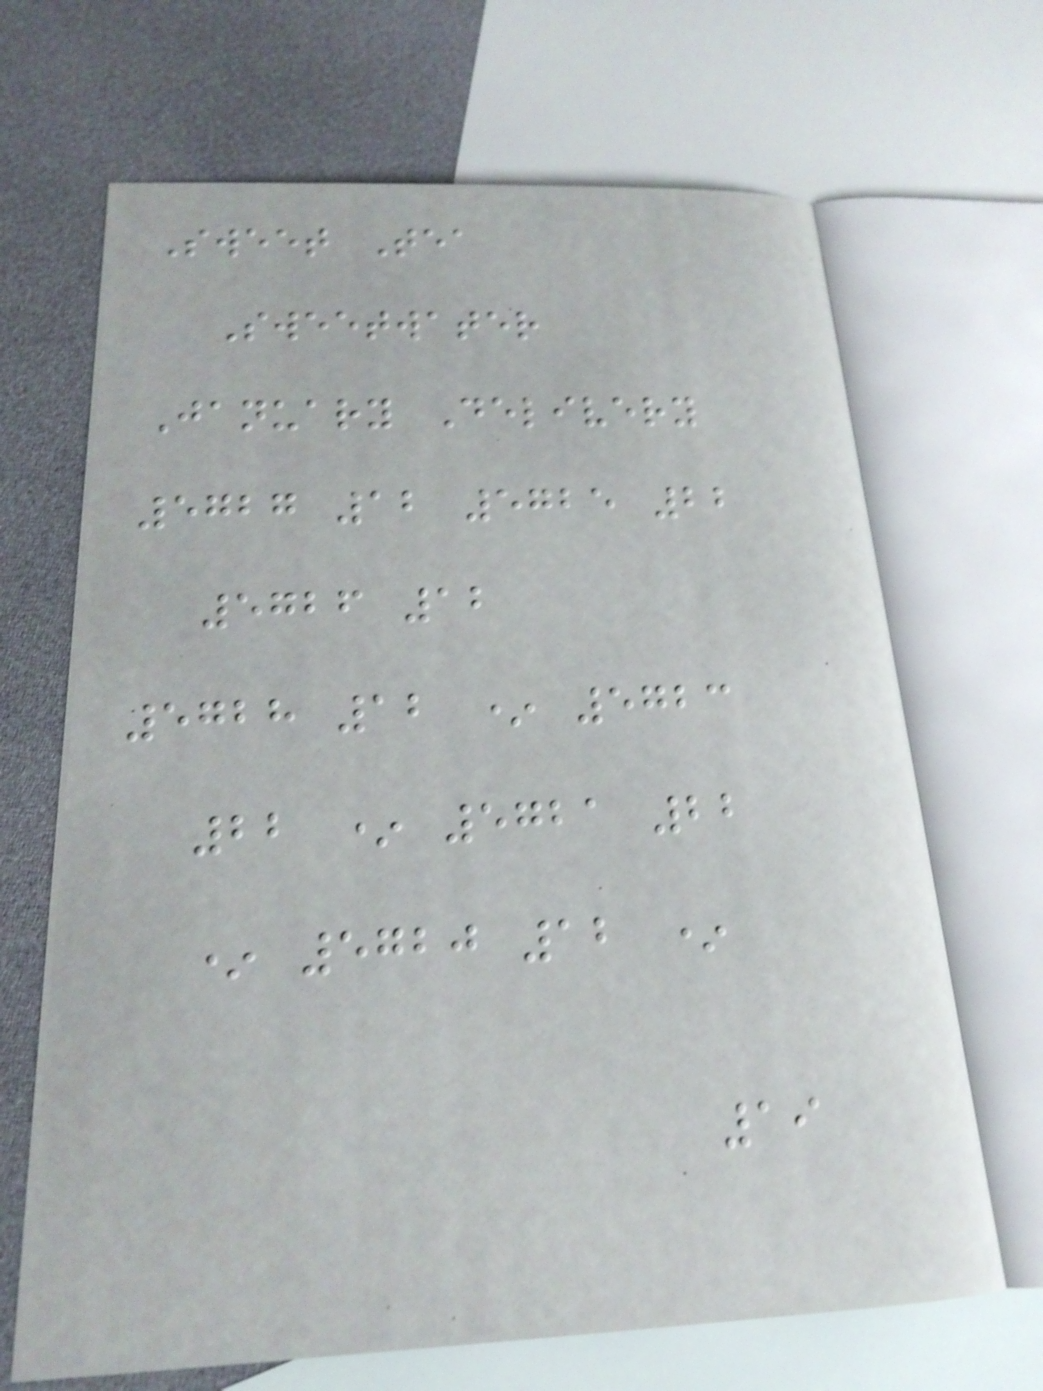Sweet Tea
Sweetwater
January Delivery
5727 12 5725 22
5726 12
5728 12 * 5723
22 * 5721 22
* 5720 12 *
19
